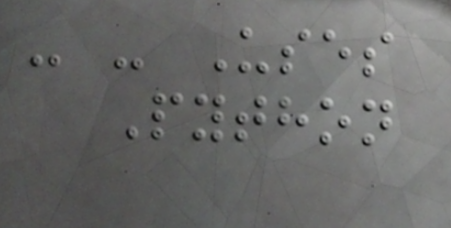- - Uses
Python
